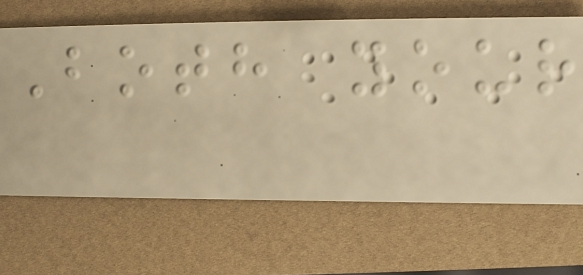Both your
